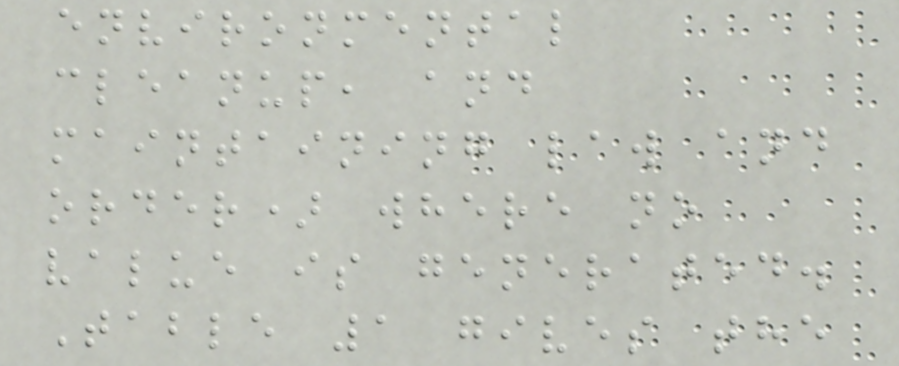environmental
cleanup, and
maintaining law and
order) where no
value is generated.
Table 1 gives the
